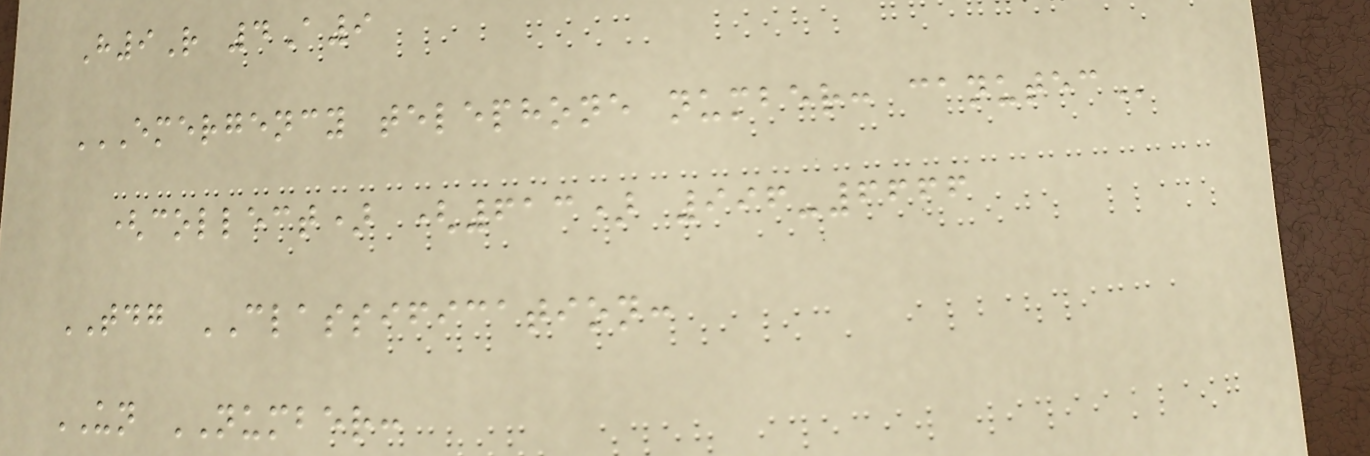H9R 4A9
EMERGENCY TELEPHONE NUMBER: CANUTEC
(collect) (613) 996-6666
TDG CLASSIFICATION:
UN NUMBER:
